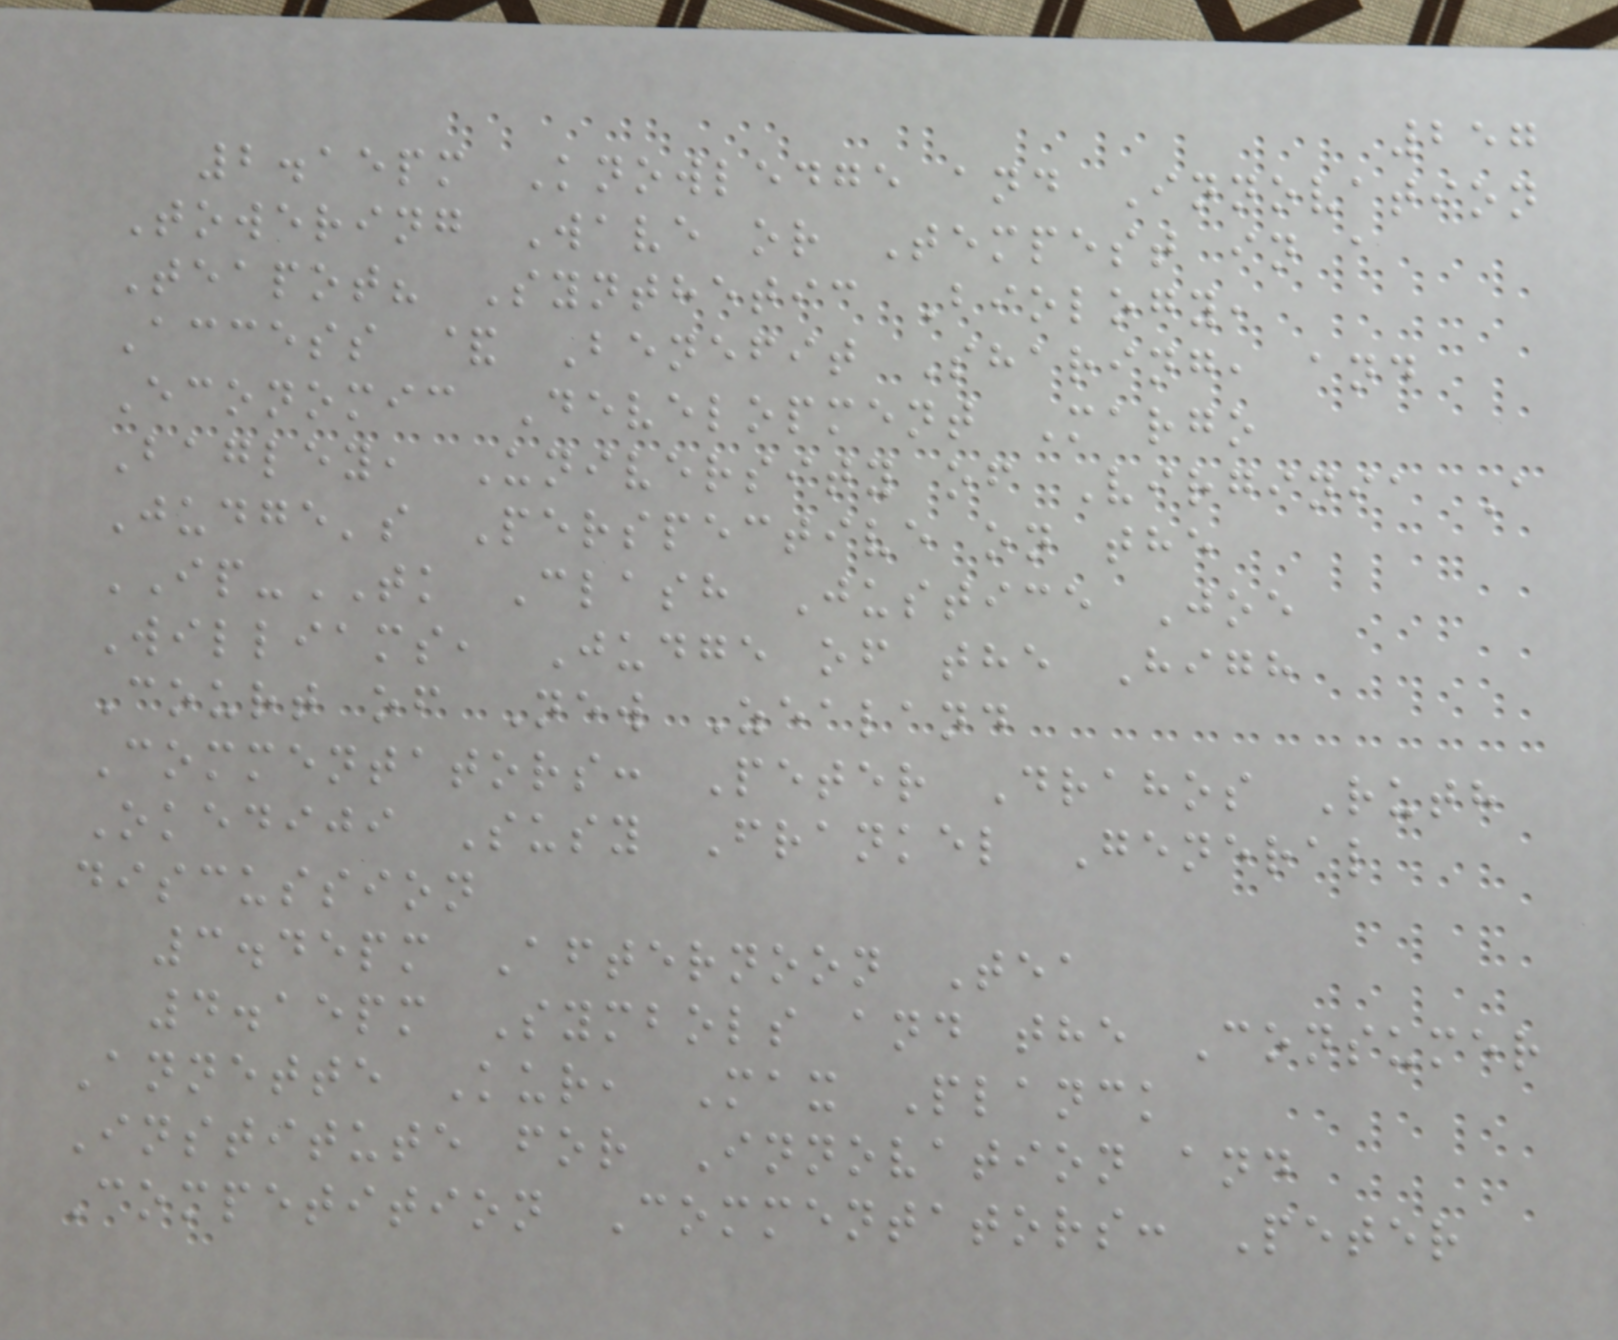257
2.15pm Knowledge and Innovation
Towering Wave or Tempest in a
Teapot? Synthetic Biology,
Access & Benefit Sharing, and
Economic Development Margo
Bagley, University of Virginia A
Judge's Perspective on the
IP-TK Clash Justice Joe
Williams, Judge of the High
Court of New Zealand
Commentators: Peter Drahos Ruth
Okediji Susy Frankel General
discussion
3.45pm Afternoon Tea
4.15pm Symbols and the Consumer
Annette Kur, Max Planck
Institute for Innovation and
Competition Commentators: Peter
